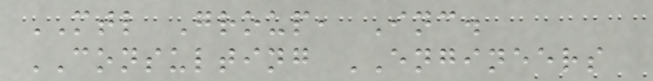MTL Group, Inc.
CONSULTING ENGINEERS
